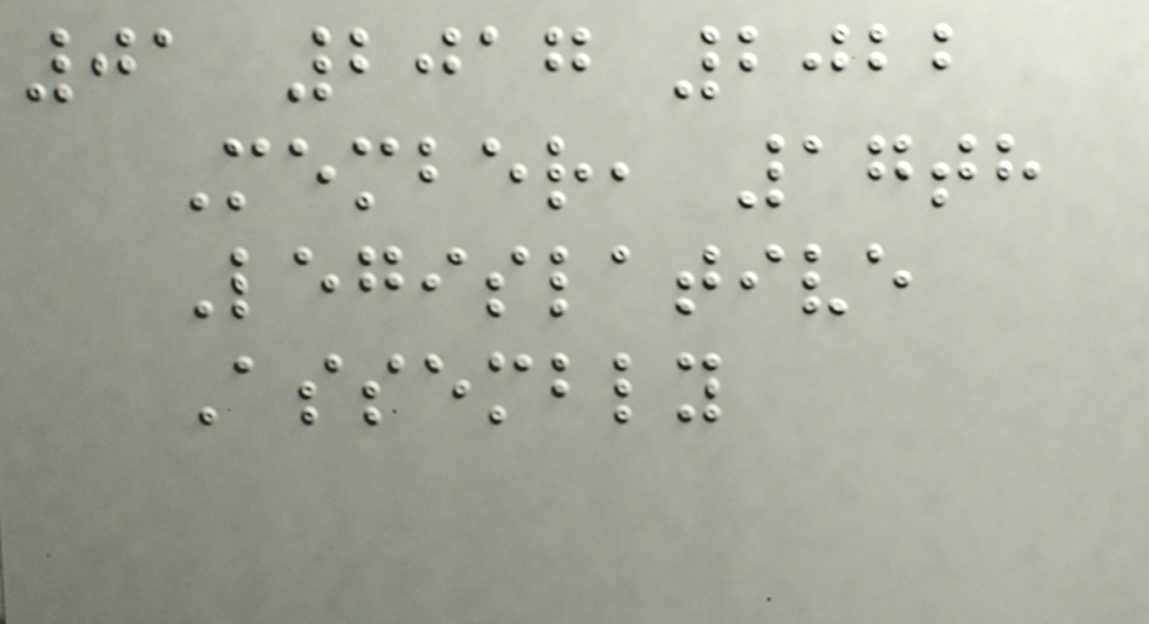01 2017 2022
Member, 17th
Legislative
Assembly
